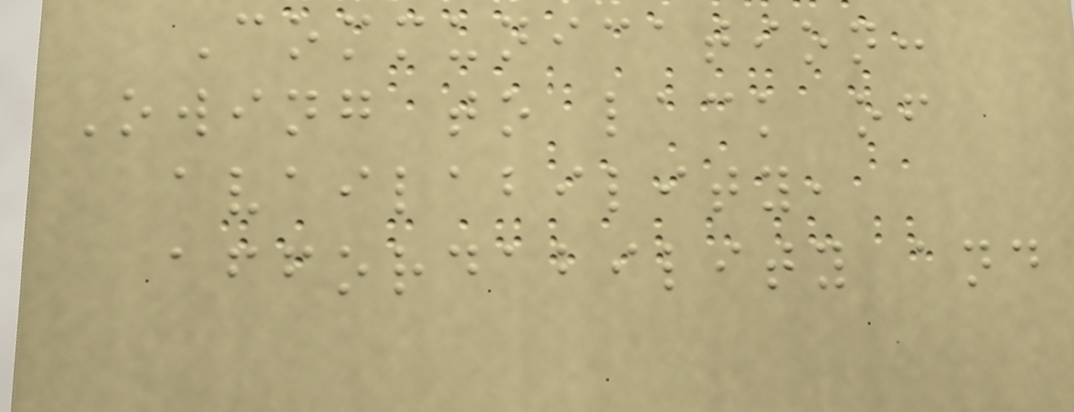Communication:
Owing to lack of
availability,
affordability and
